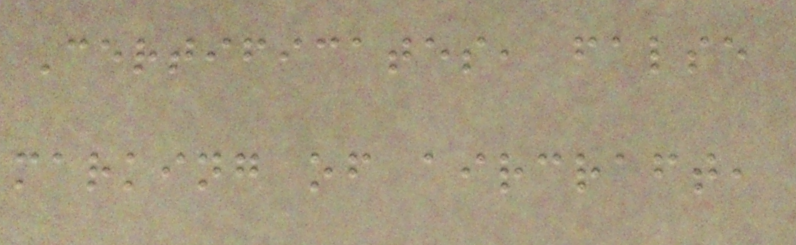Certificates, false
marking of aircraft,
